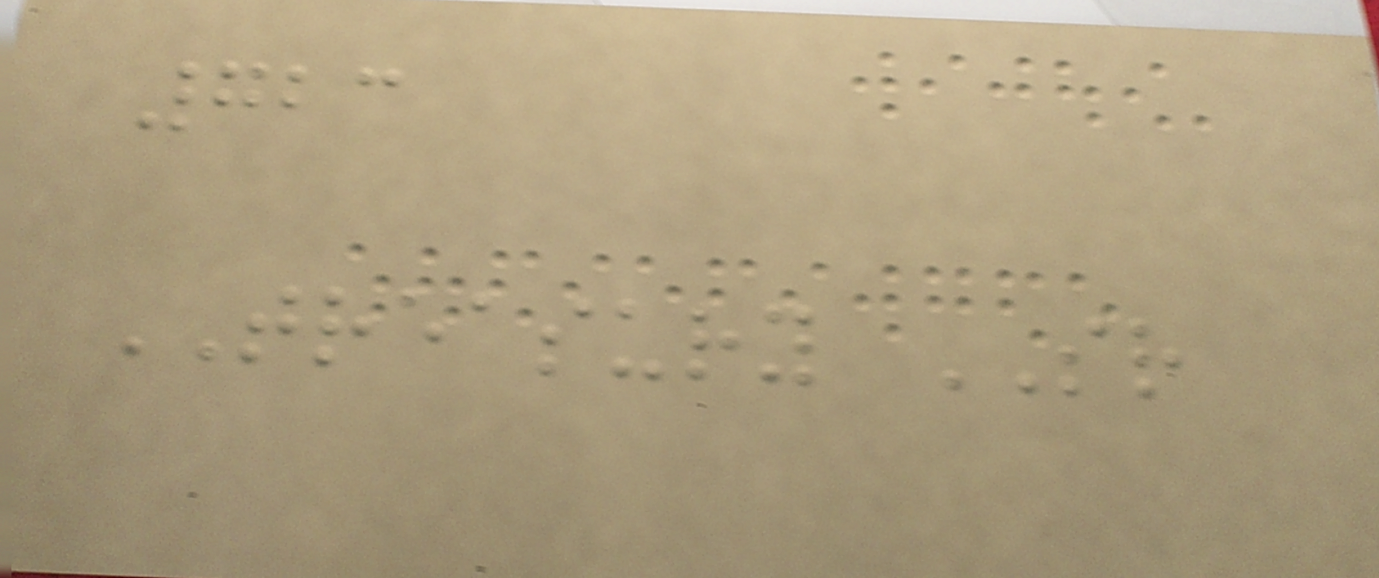723
TREASURY SR
